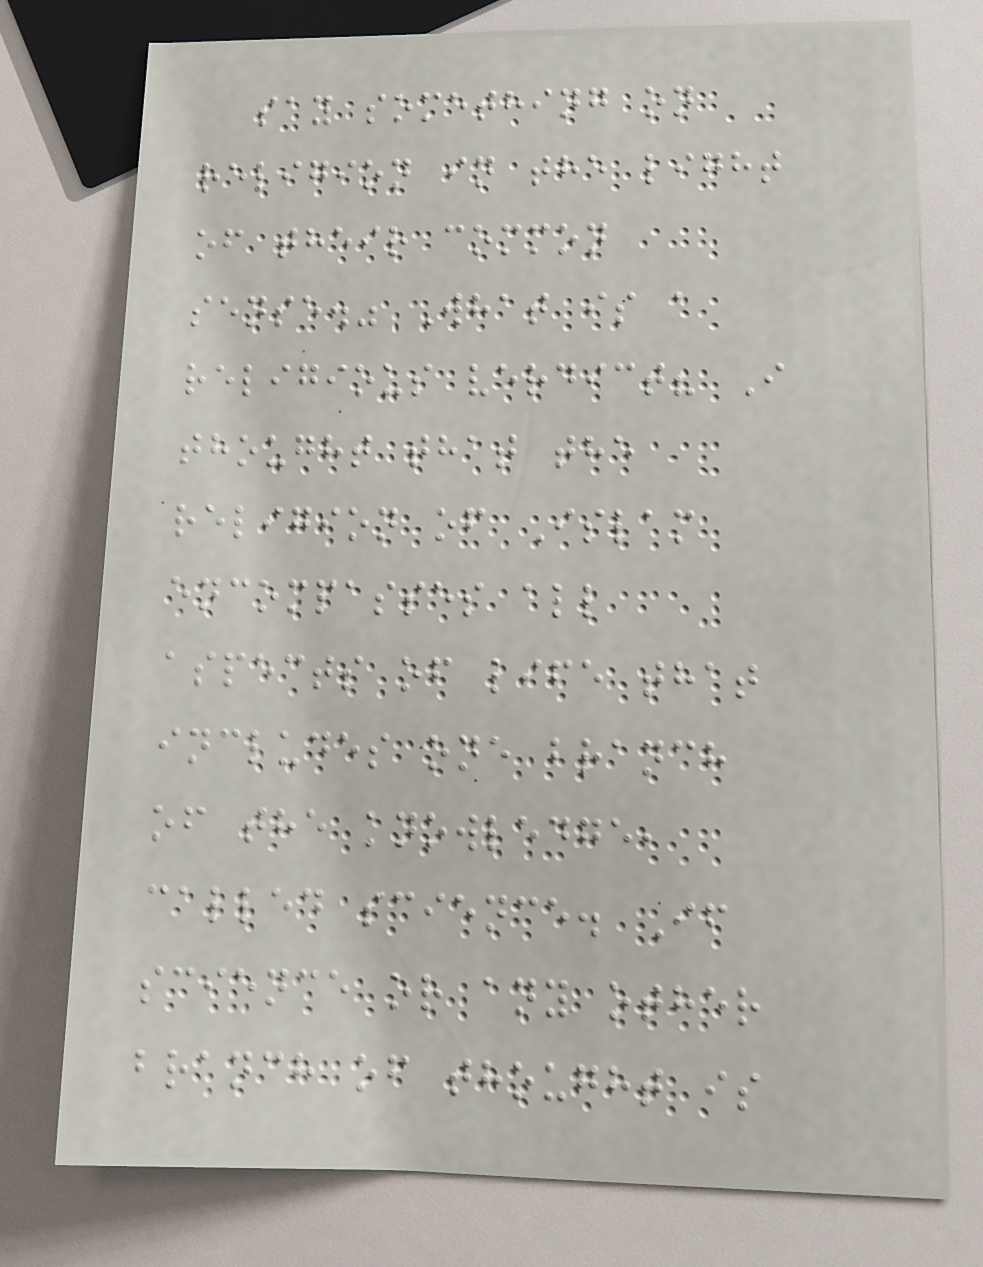say something on
religion in the light
of their common
sense." What is a
religious verdict? I
thought that the
religion of Islam
encompasses all
aspects of life that
includes one branch
of the knowledge,
called science. If
science or any other
branch of thought is
